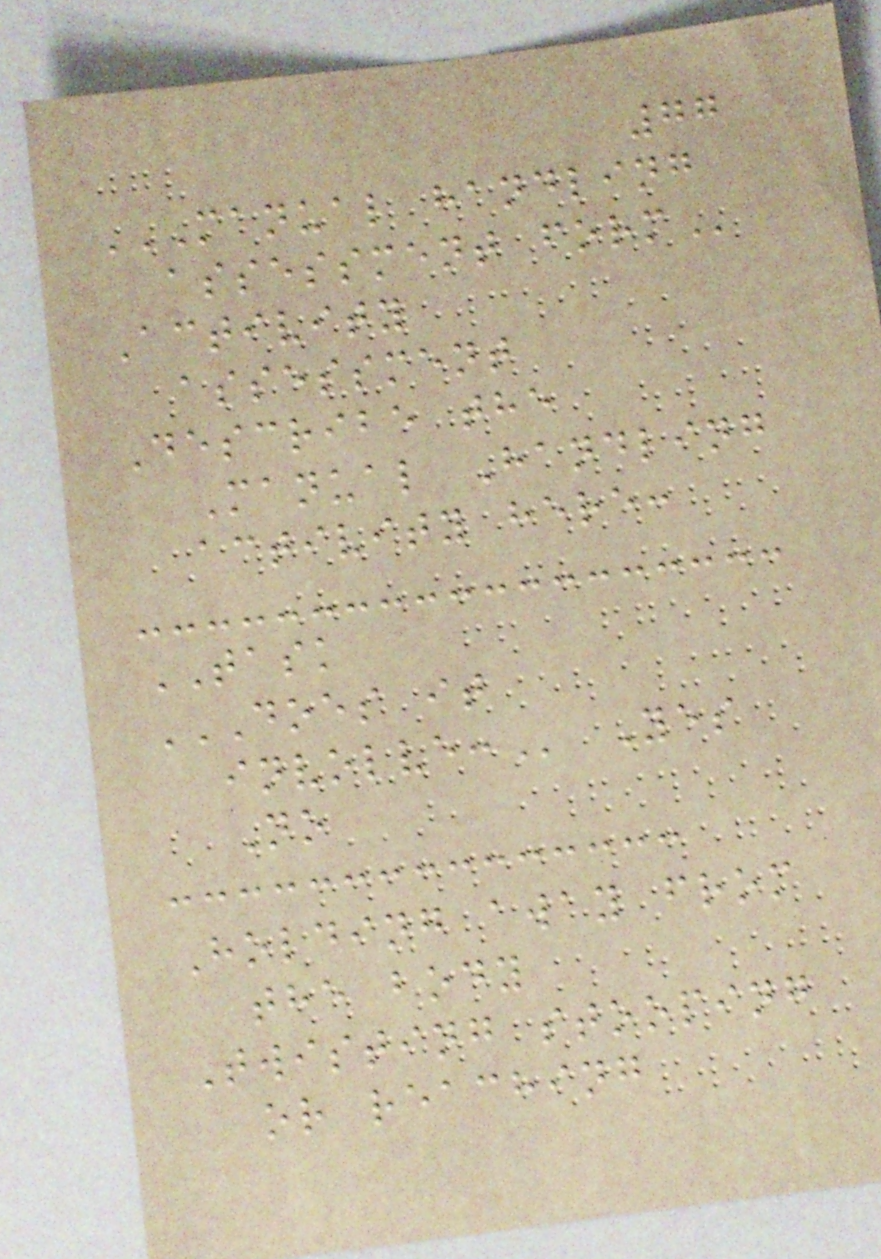77
MANUAL HANDLING
ASSESSMENT FORM
Activity
assessment
Describe the
Manual Handling
activity here:
TASK
DOES IT
INVOLVE: Yes
No
Holding away from
the body
Twisting stooping
or reaching
